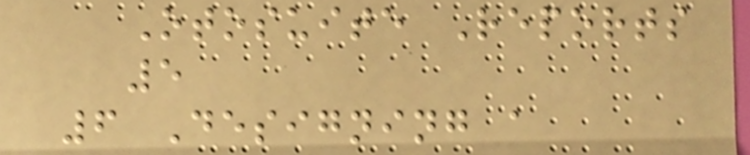Otosuite Reports
5
6 Designing a
